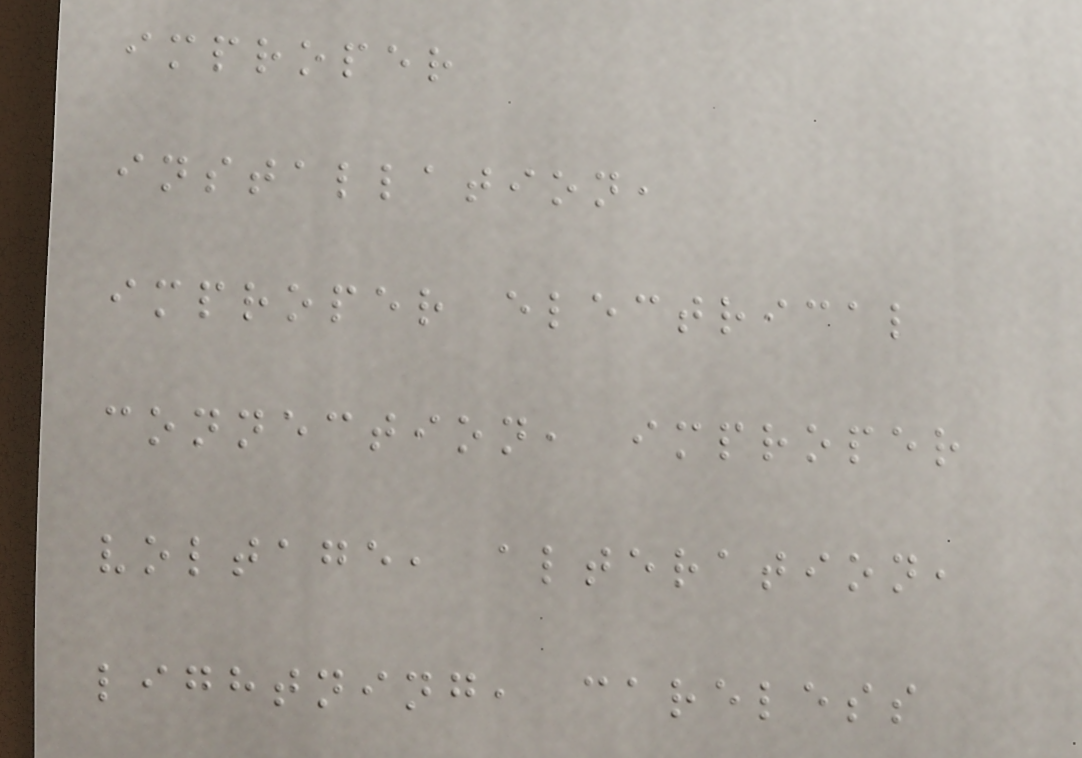improper
installation,
improper electrical
connection, improper
voltage, alteration,
lightning, careless
